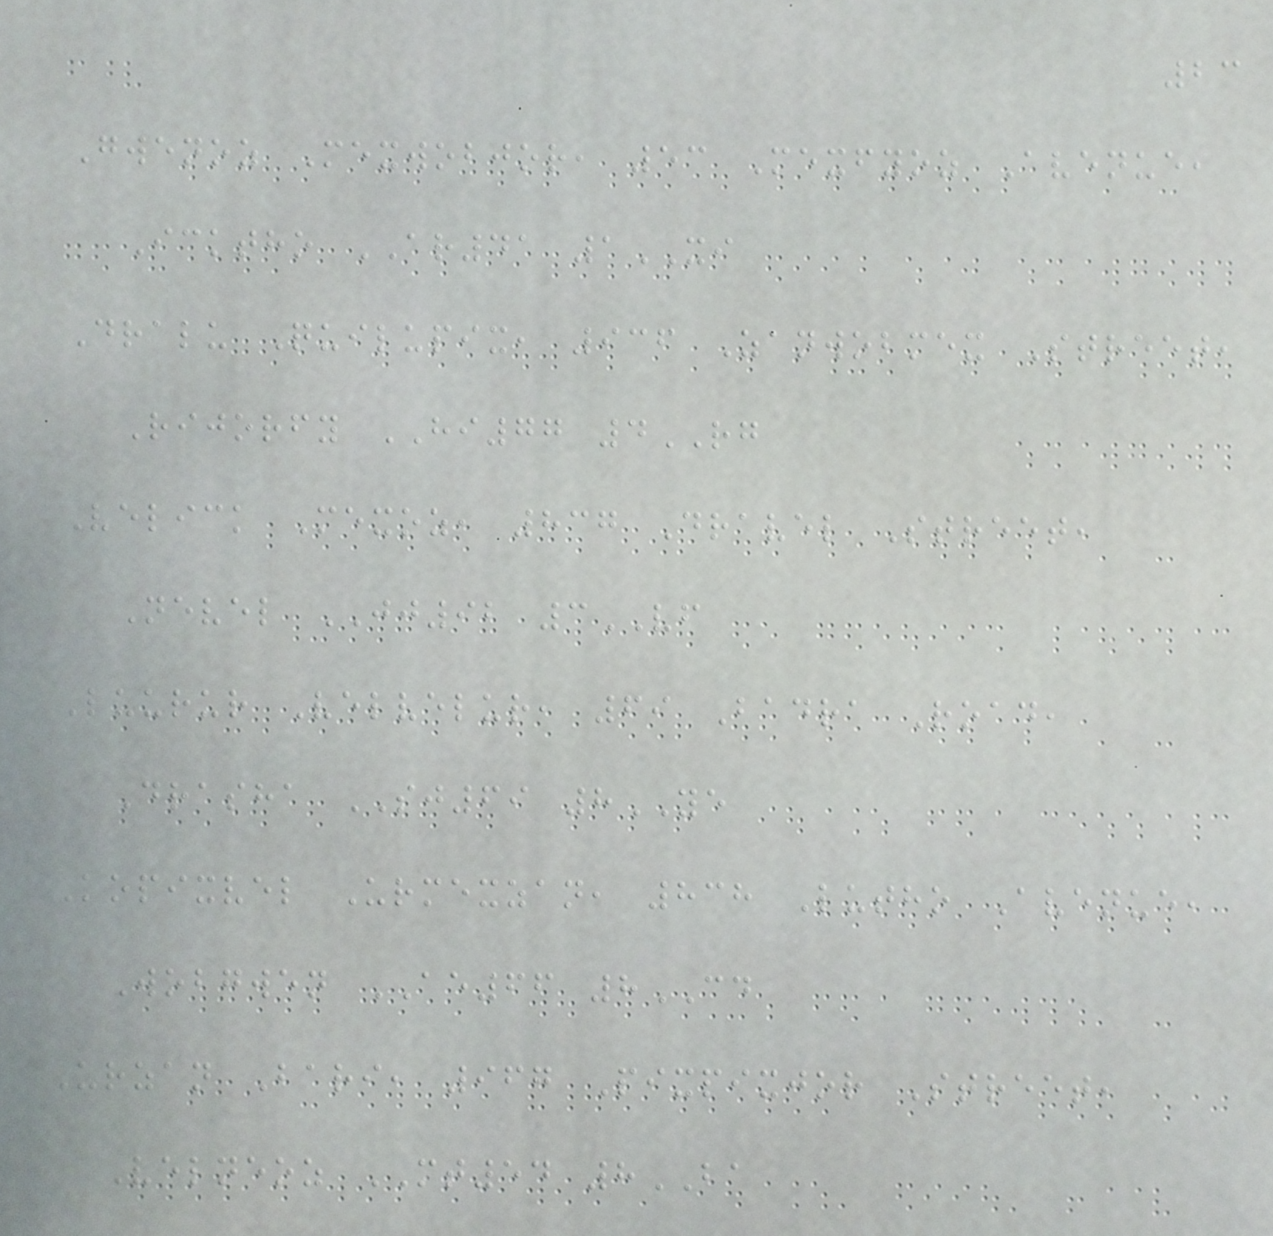23
Gwenoz Mexwobjor, 53 Mexfyoz Avenue,
Icktho AR41 1XI
Dralu Quilupix, 936 Zanwobmex Street,
Rijorfy HI77 4RG
Velick Mexoz, 837 Dravel Street,
Nevel JJ92 3VF
Luurur Velvelur, 69 Badra Road,
Drasha SJ69 8YE
Kopixvel Urmexzan, 838 Lutho Avenue,
Wobgwen AE66 8CD
Urzan Bari, 967 Pixpixjor Street,
Velneoz MT54 8BA
